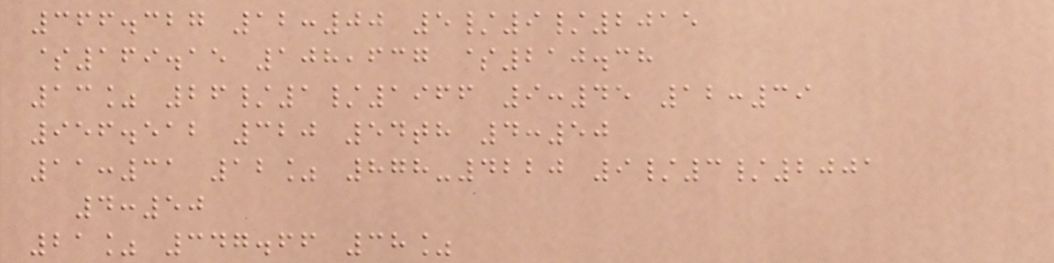366.327 12:00 5/9/2015
$169.15 108,637 $210.38
13% 26/1/1966 9:45 12:39
956.512 320 54th 4:50
11:31 12% 878-4220 9/3/2001
4:50
21% 347.66 38%
